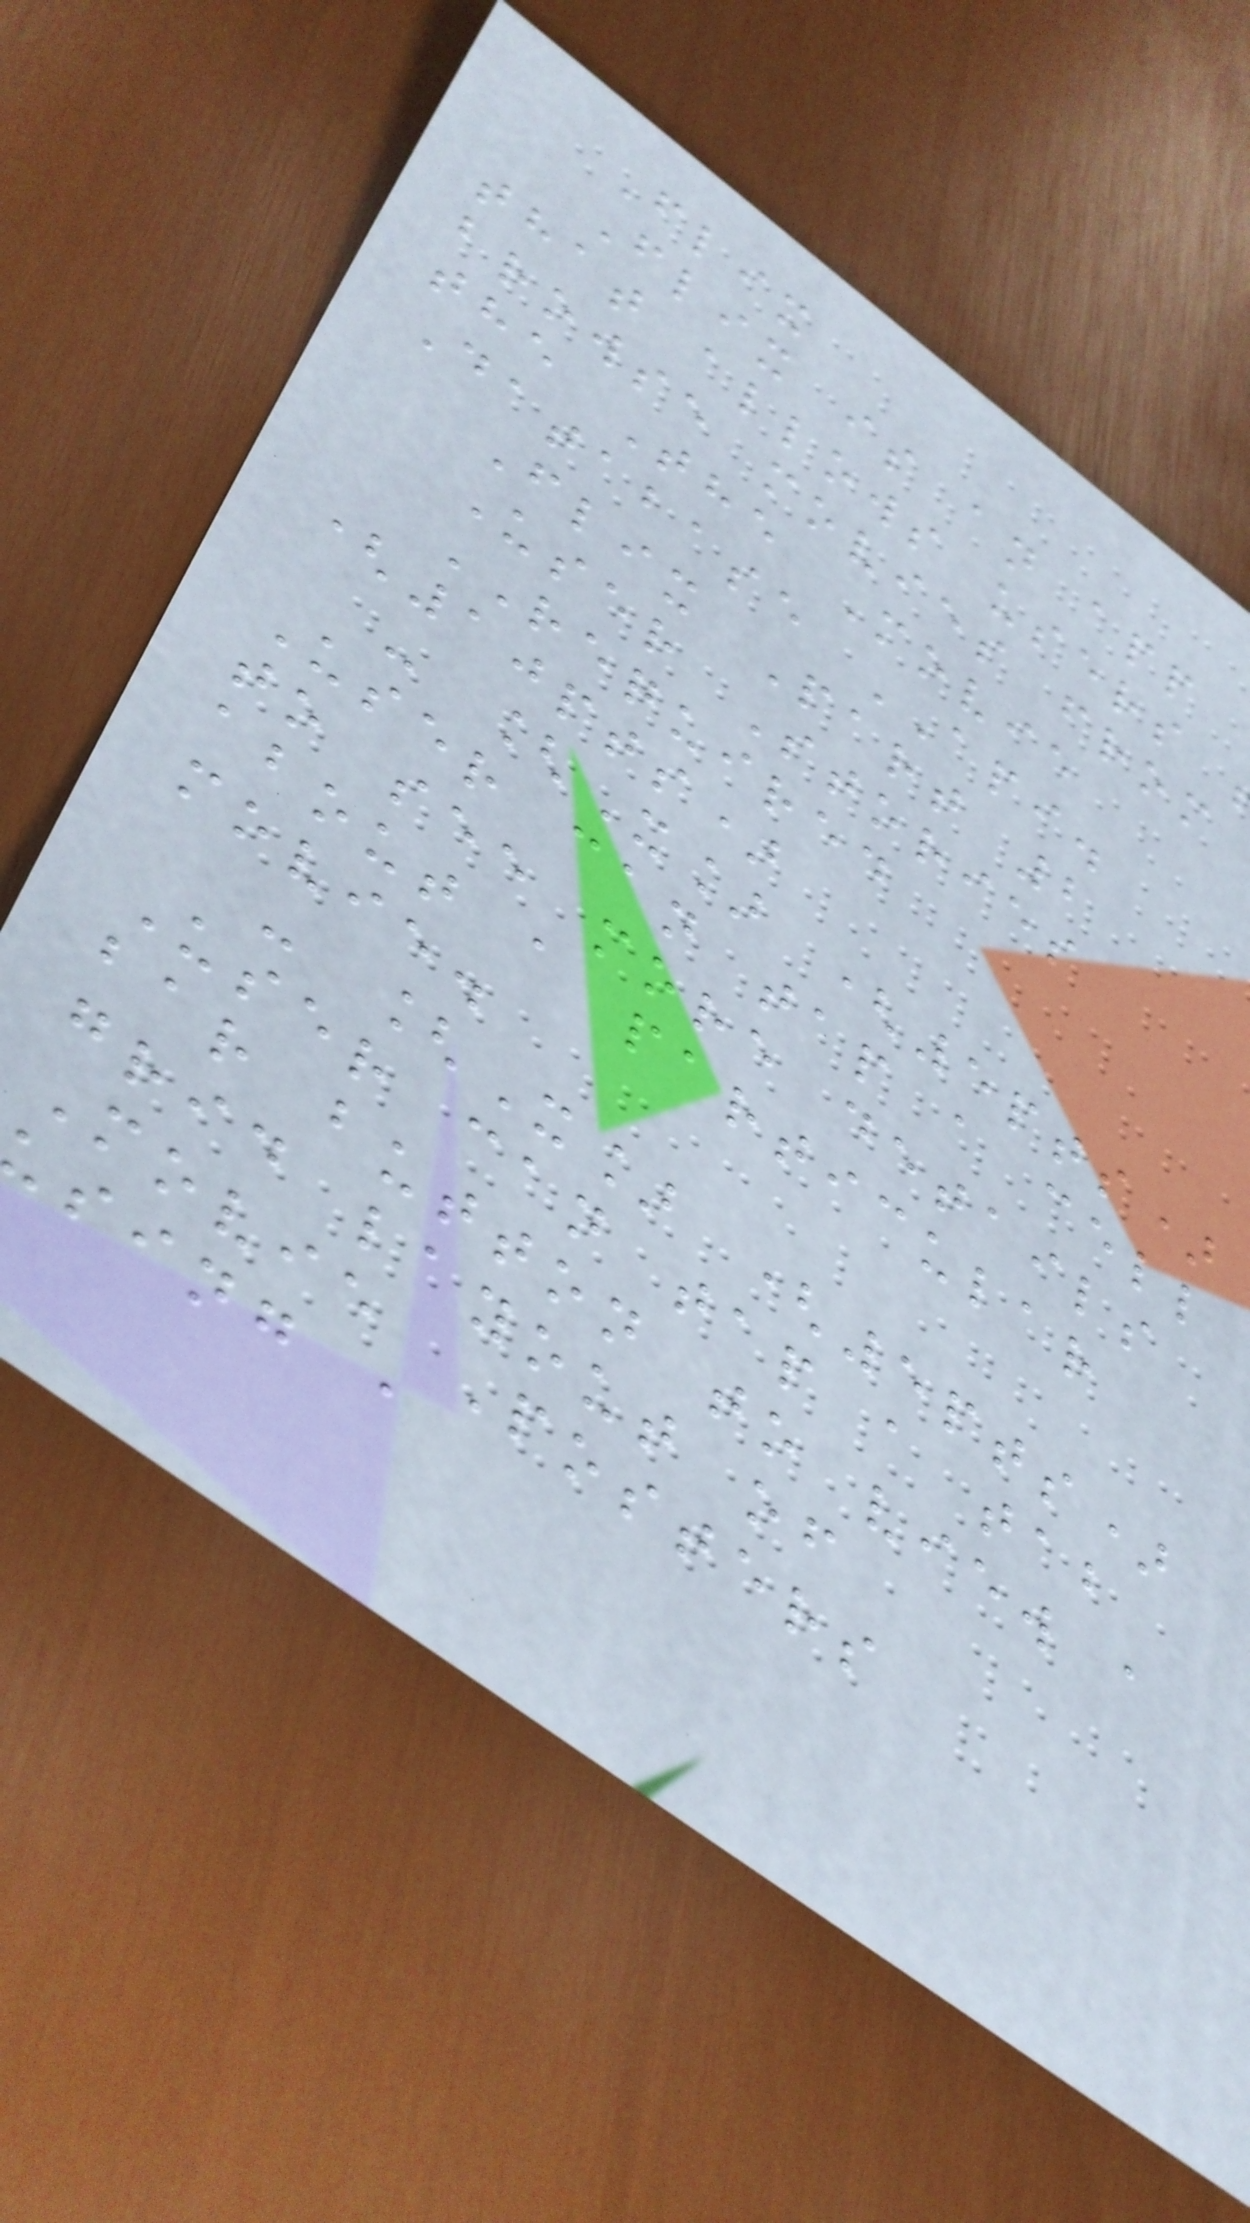Flix
Flix is an app
that allows users
browse movies from
the The Movie
Database API.
Flix Part 2
User Stories
REQUIRED
(10pts)
- [X] (5pts)
User can tap a cell
to see more details
about a particular
movie.
- [X] (5pts)
User can tap a tab
bar button to view a
grid layout of
Movie Posters
sing a
